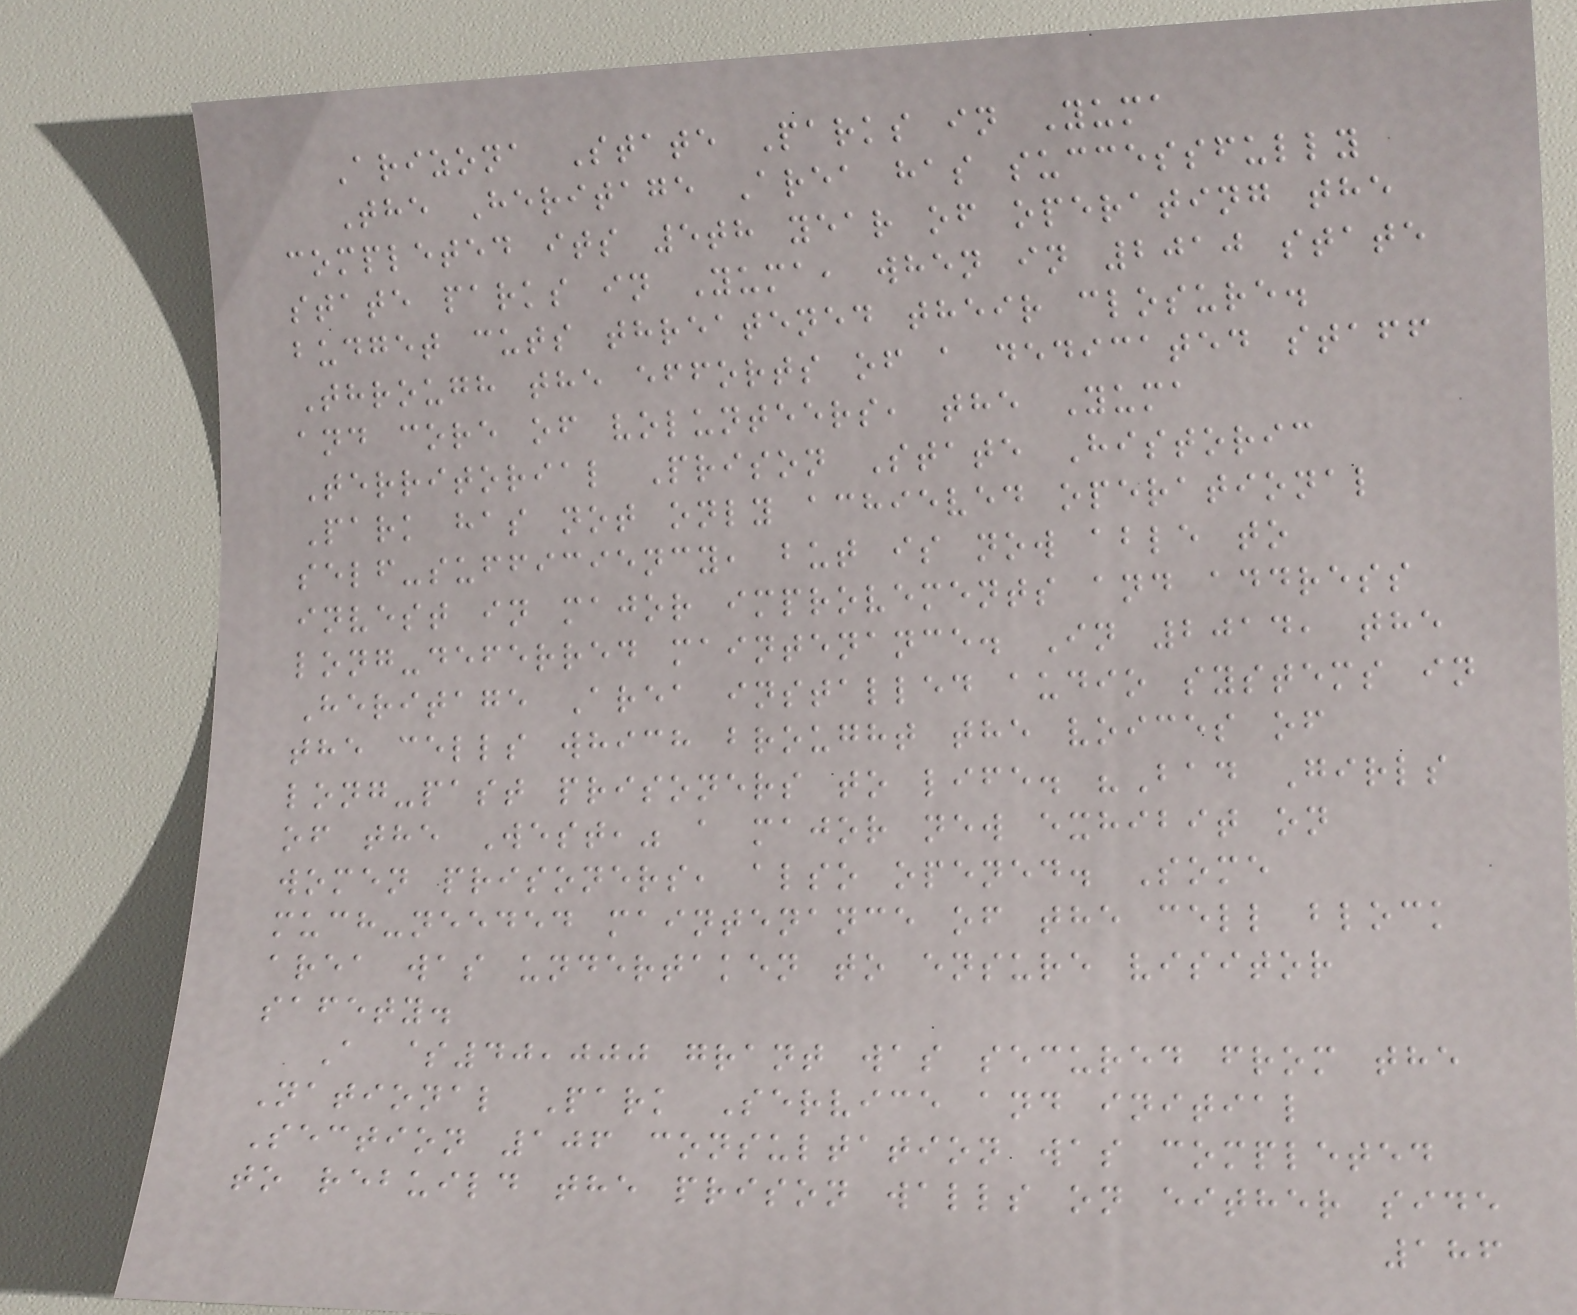Arizona State Parks in Yuma
The Heritage Area has successfully
completed its 5th year of operating the
state parks in Yuma, when in 2010 state
budget cuts threatened their closure.
Through the efforts of a dedicated staff
and core of volunteers, the Yuma
Territorial Prison State Historic
Park has not only achieved operational
self-sufficiency, but is now able to
invest in major improvements and address
long-deferred maintenance. In 2014, the
Heritage Area installed audio systems in
the cells which brought the voices of
long-past prisoners to life. "Bad Girls
of the West," a major new exhibit on
women prisoners, also opened. Some
much-needed maintenance of the cell block
area was undertaken to ensure visitor
safety.
A $40,000 grant was secured from the
National Park Service and initial
Section 106 consultation was completed
to rebuild the prison walls on either side
186
